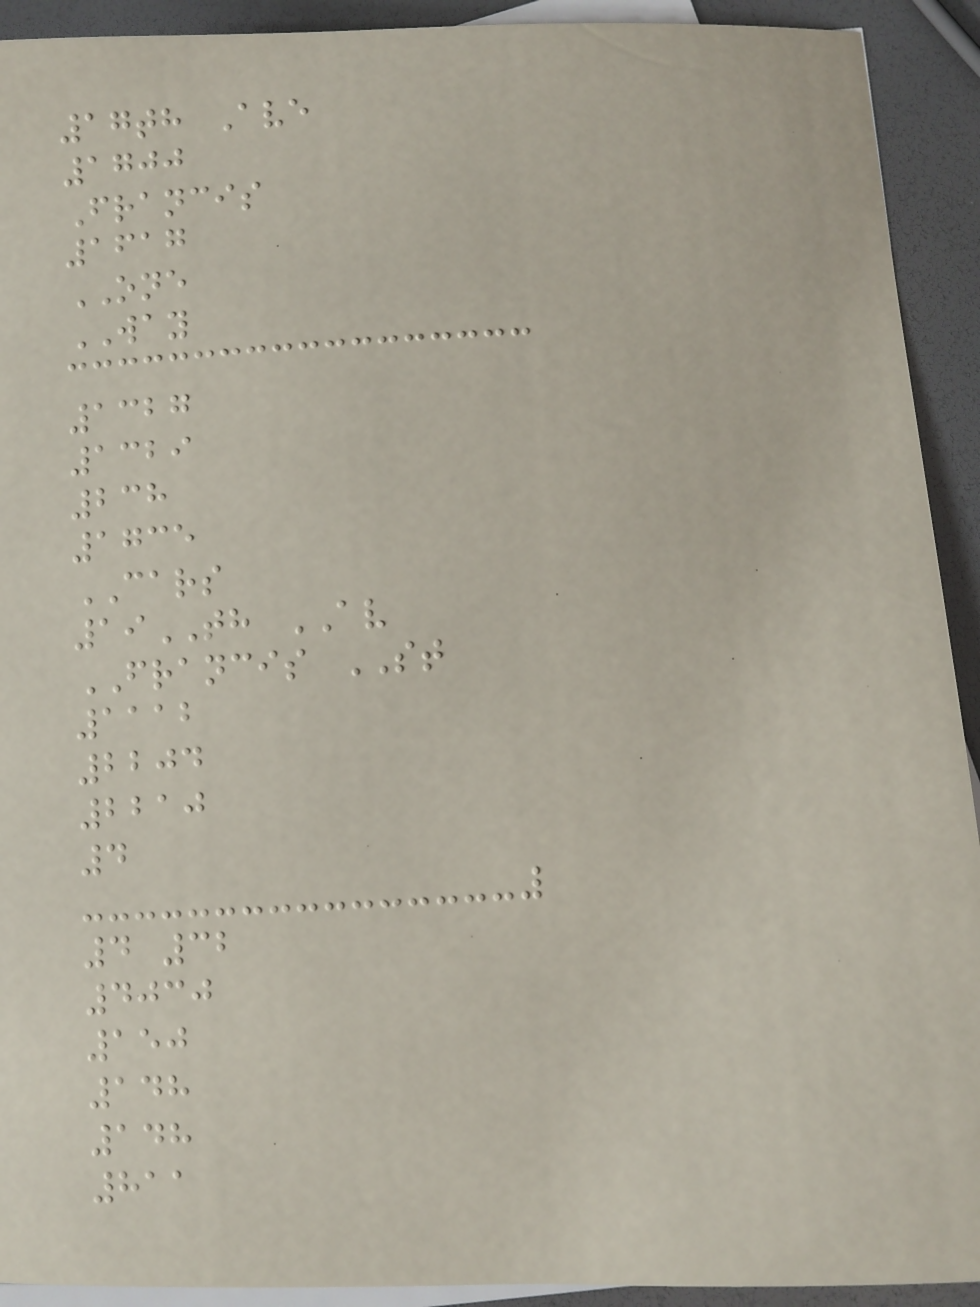17th Ave
1700
Francis
1617
ONE
WAY
1327
1329
238
1735
CARS
19TH AV
FRANCIS ST
1112
2204
2210
4
4 32
4030
150
148
148
811
